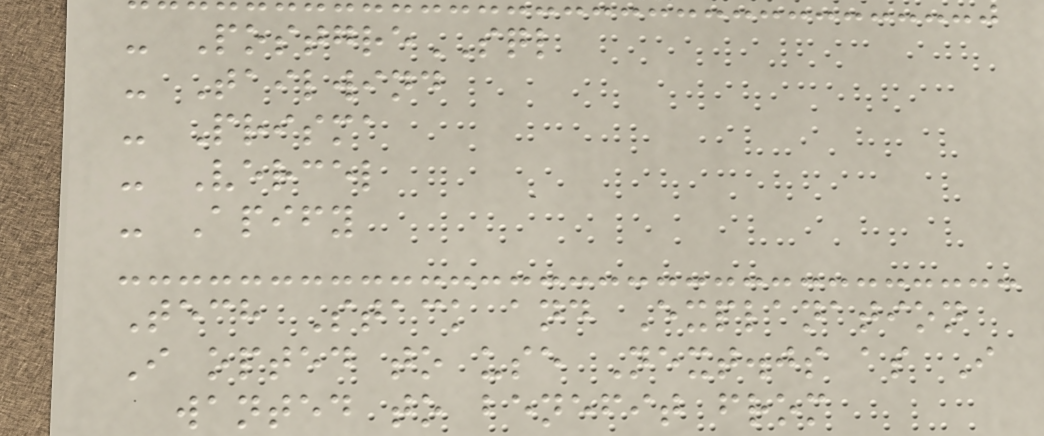- PostgreSQL
- Tailwind
- Prisma
- Vercel
- Apify
Tech Stack and Explanation
I opted to use Next.js as I
wanted to benefit from
